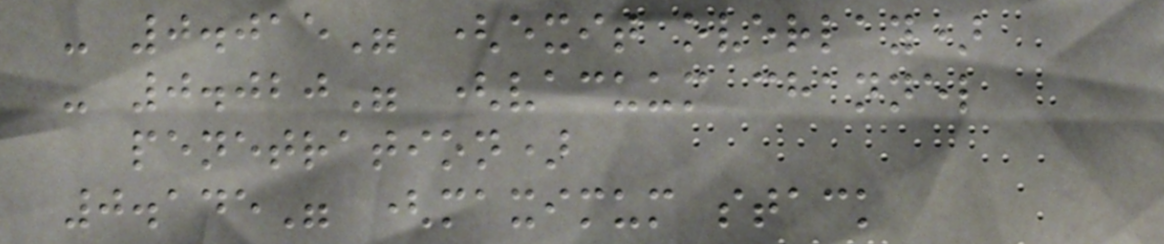- 0.015" (exit overlay)
- 0.020" (vacuum channel
penetration)
0.145" (maximum stack
